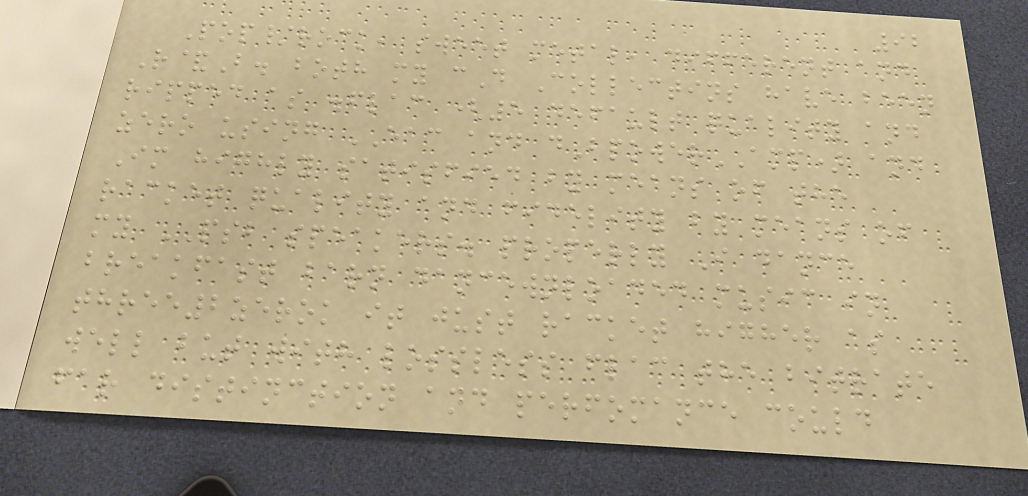92
Pop/rock, sweet metal, different and
R&B. both my cD Collectins have been
ripped as .flac (5 default quality and
zero using EAC and dBpowerAMP) and
Im highly satisfied by means of the
racket quality and fidelity by means of
my PSB speakers. properly I dance
breakfast barn dancewnloaded music in
three2zerok it just racket higher as
well but with lossless flac the bitrate
far distinction and perfomance could
